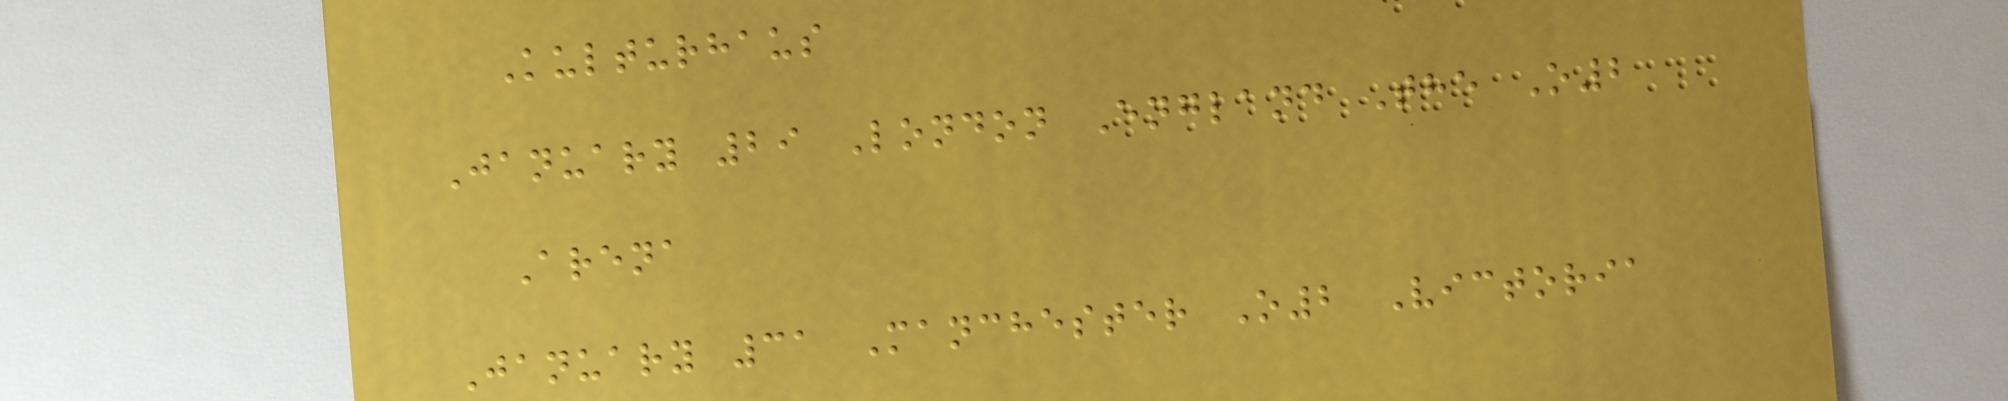Kulturhaus
January 29 London England The O2
Arena
January 31 Manchester O2 Victoria
